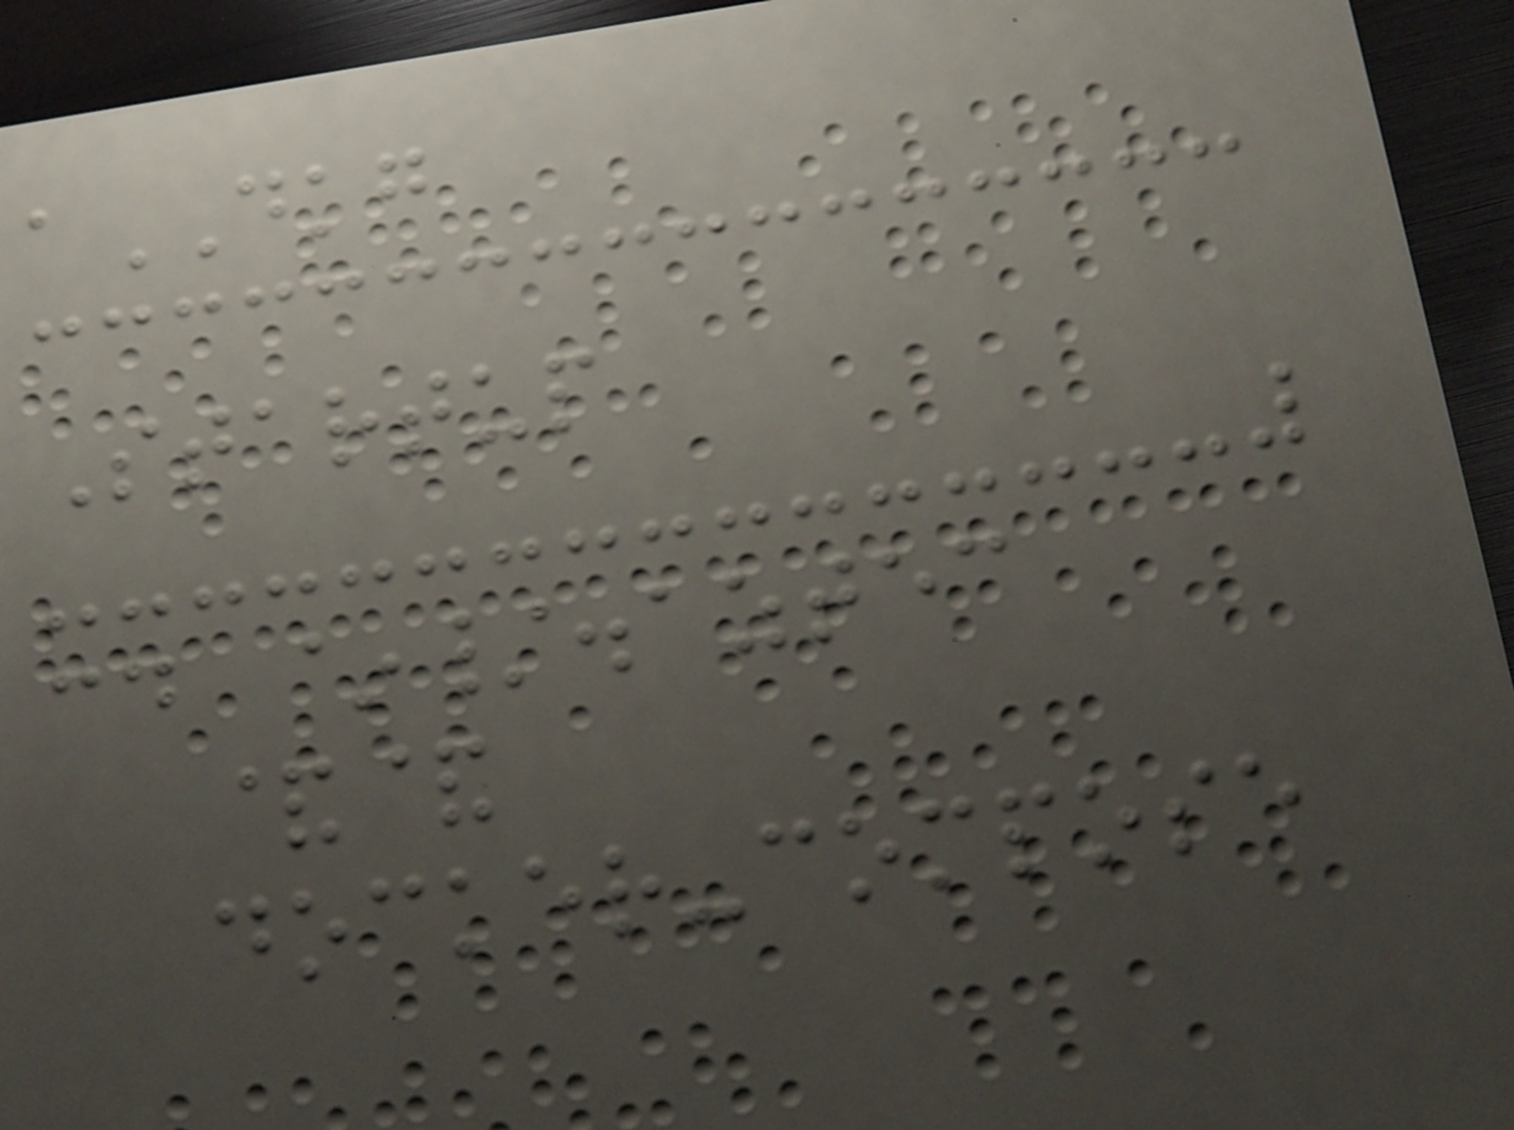aDKG
Startup
cd ~/.aztec
&&
docker-compose
